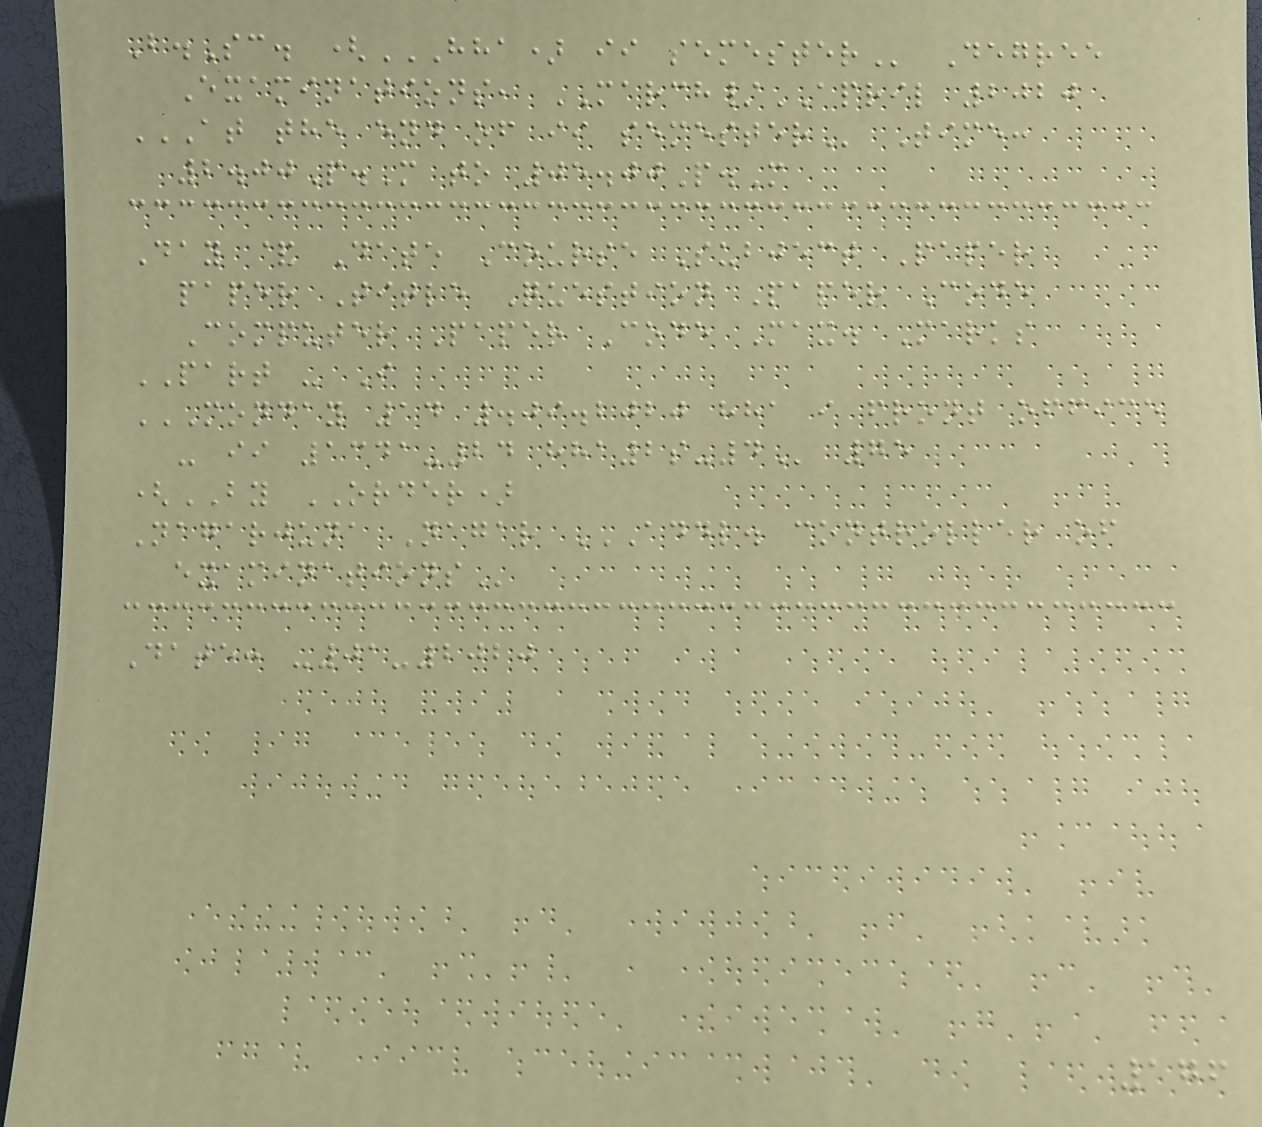B.Sc. (HHA) II SEMESTER Degree
Examinations, MARCH/APRIL 2020
AT THE END OF II SEMESTER Time:
2.00P.M to 05.00P.M
Day & Date Course Subject Paper
paper Title Question Paper Code
Computer Paper Code Max. Marks
PART - I
MONDAY 14 .09.2020 HHA I FRONT OFFICE
- II 1341-24 HHA2S-4 75
(BY ORDER)
Nagarjuna Nagar ADDL. CONTROLLER OF
EXAMINATIONS
Date: -01-2020
176
